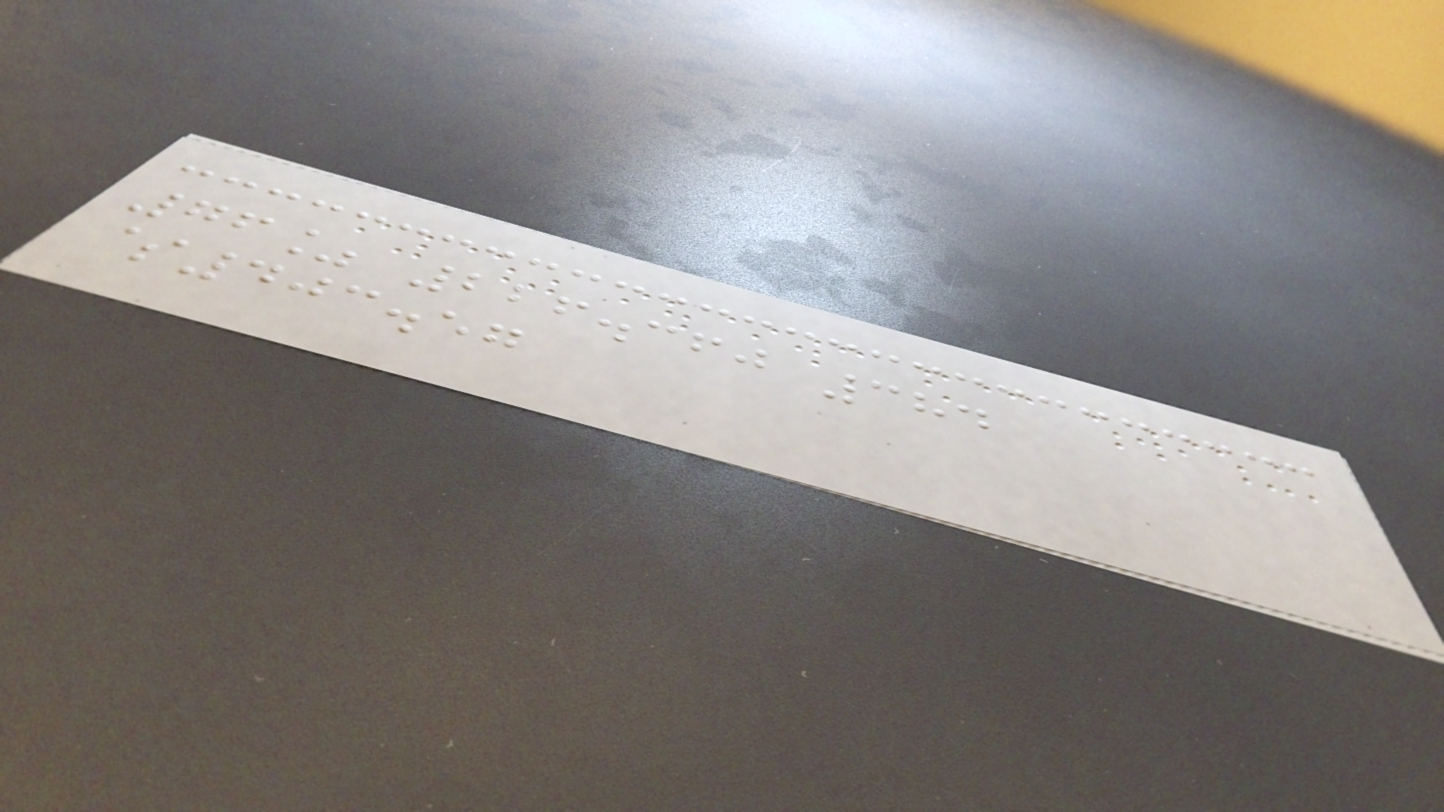76% 226.360 384
$403.57
